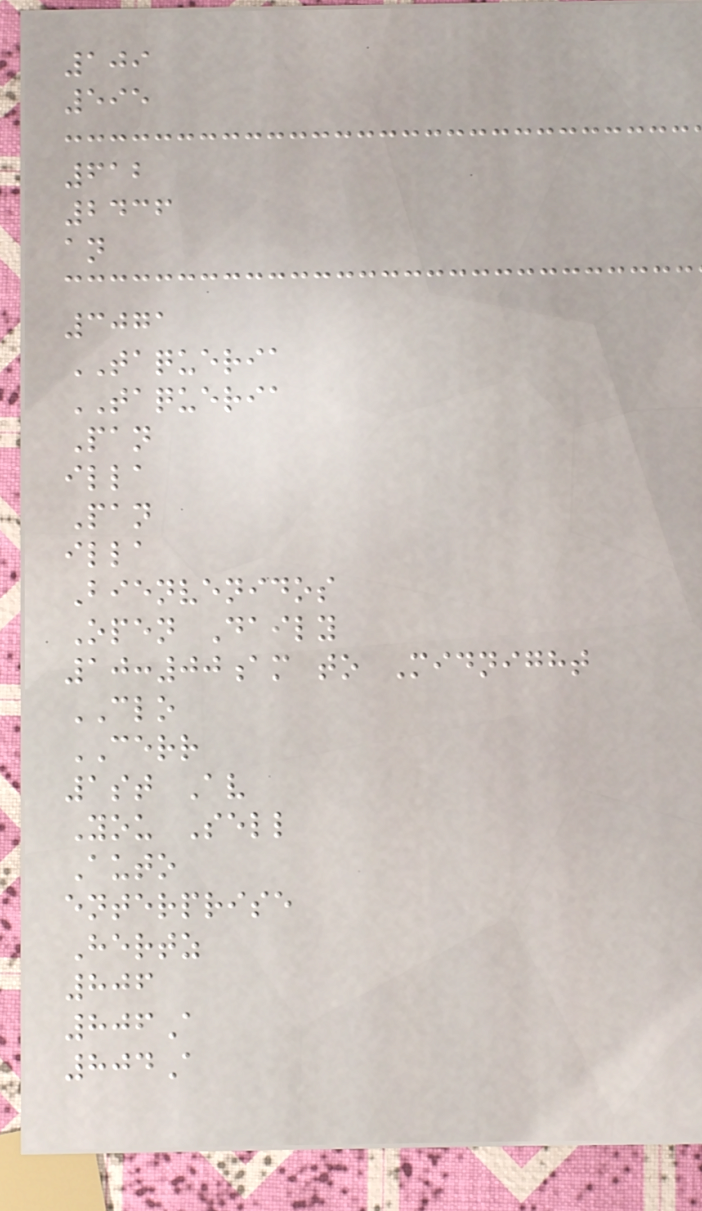109
595
612
2436
an
3071
TAQUERIA
TAQUERIA
Pan
illa
Pan
illa
Bienvenidos
Open Daily
10:00am to Midnight
CLO
CERR
1st Av
You Sell
Auto
enterprise
Hertz
806
806A
804A
